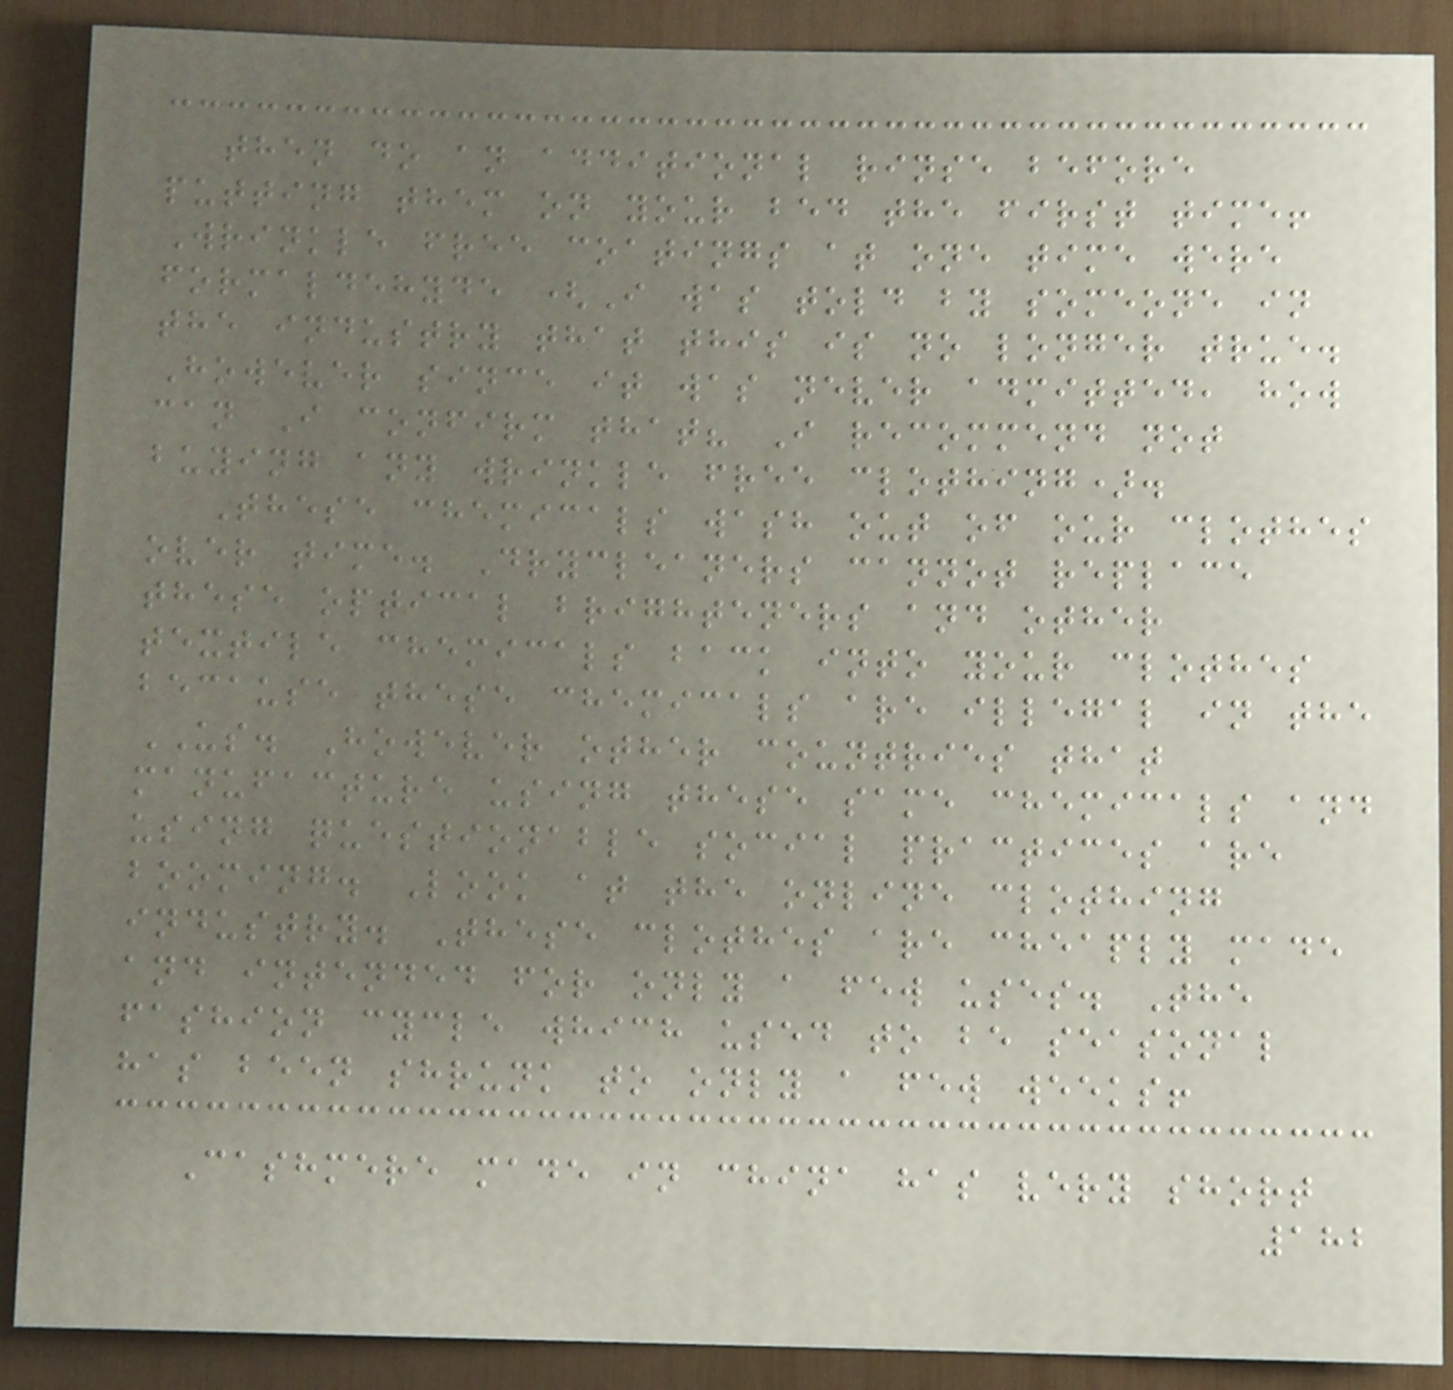then do an additional rinse before
putting them on your bed the first time!
Wrinkle free coatings at one time were
formaldehyde (I was told by someone in
the industry that this is no longer true.
However since it was never admitted, how
can I confirm that? I recommend not
buying any wrinkle free clothing).
These chemicals wash out of our clothes
over time. Drycleaners cannot replace
these optical brighteners and other
textile chemicals back into your clothes
because these chemicals are illegal in the
US. However other countries that
manufacture using these same chemicals and
using questionable social practices are
booming. Look at the online clothing
industry. These clothes are cheaply made
and intended for only a few uses. The
fashion cycle which used to be seasonal
has been shrunk to only a few weeks!
Cashmere made in china has very short
182
